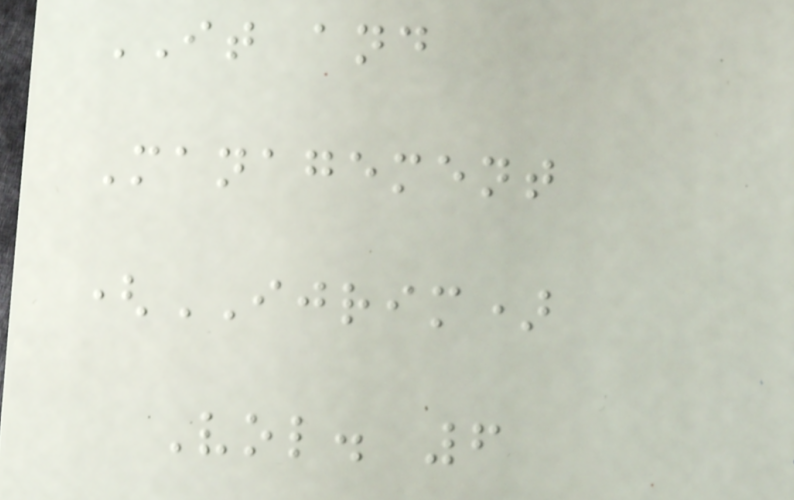IT and
Management
(IJRIM)
Vol. 6
